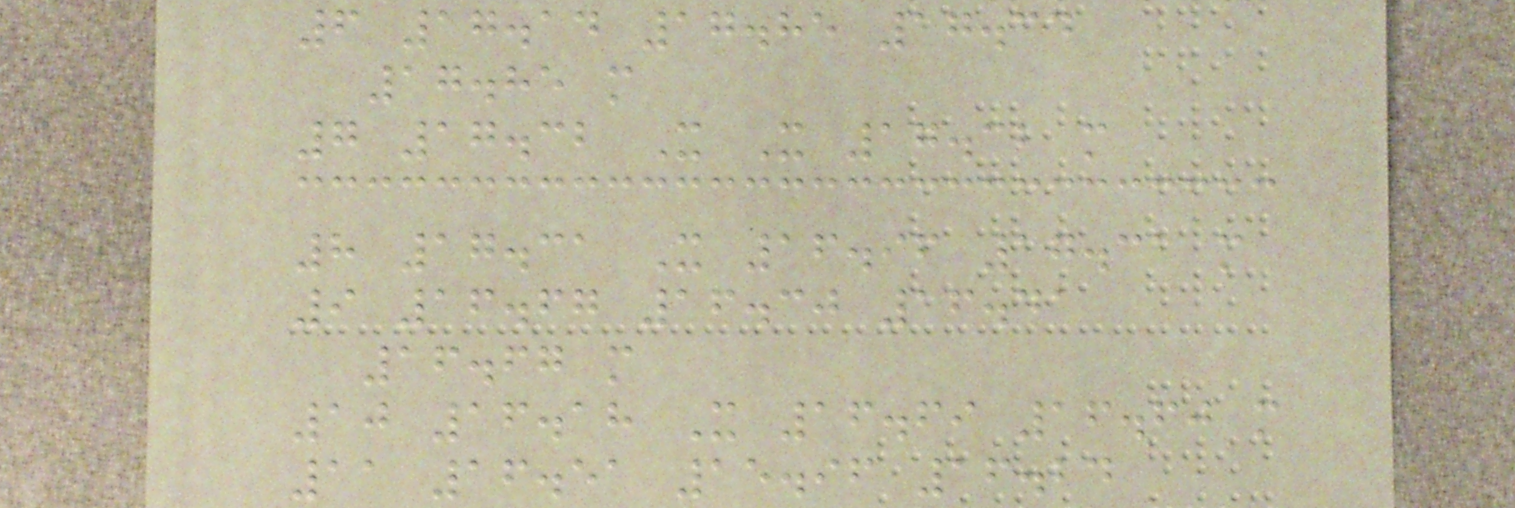6 17.14 17.85 17.34
17.85 m
7 17.32 X X 17.32 m
8 17.31 X 16.96 17.31 m
9 16.67 16.30 16.41
16.67 m
10 16.18 X 16.69 16.60 m
11 16.51 15.96 16.24
